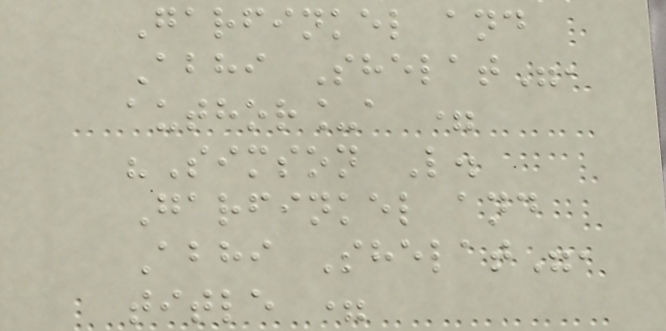Garfinkel and
Abhi Shelat",
author_a =
"Simson L.
Garfinkel and
Abhi Shelat",
title =
